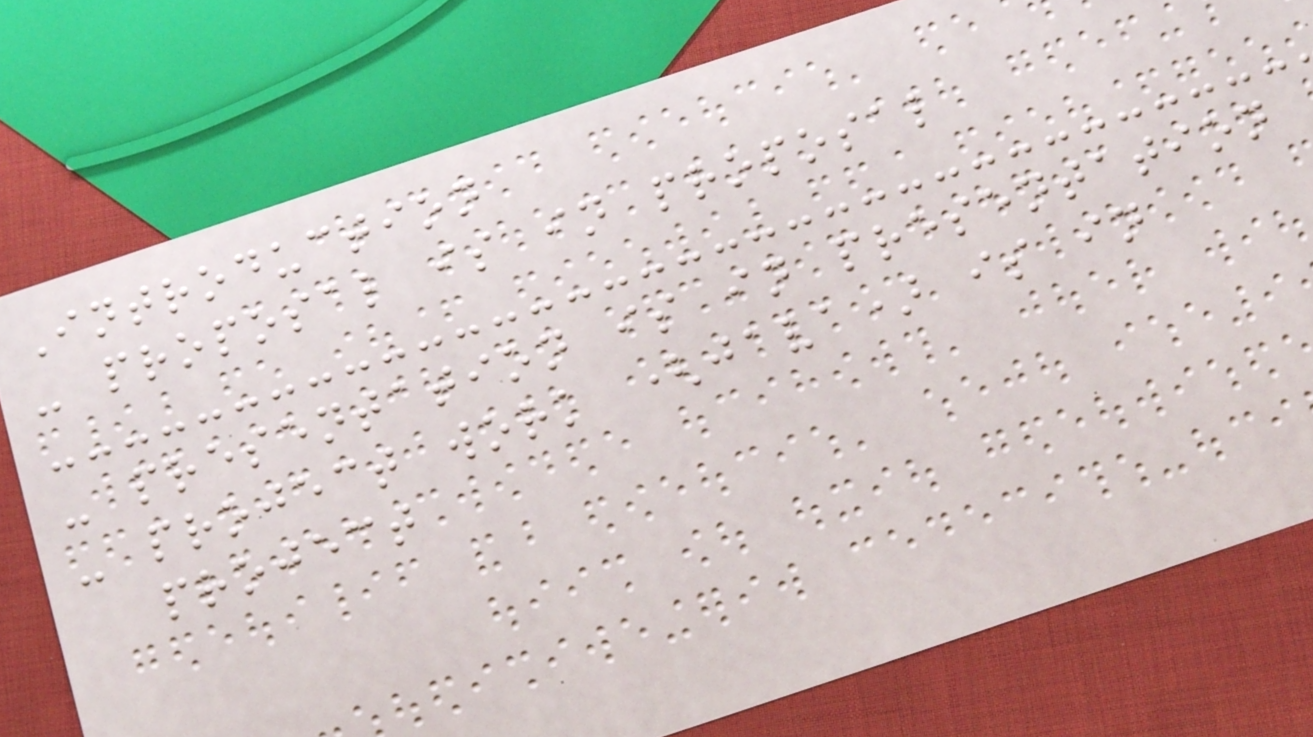Introduction
- proposal is in proposal
- presentation is in presentation
- project work (java) is in
project
